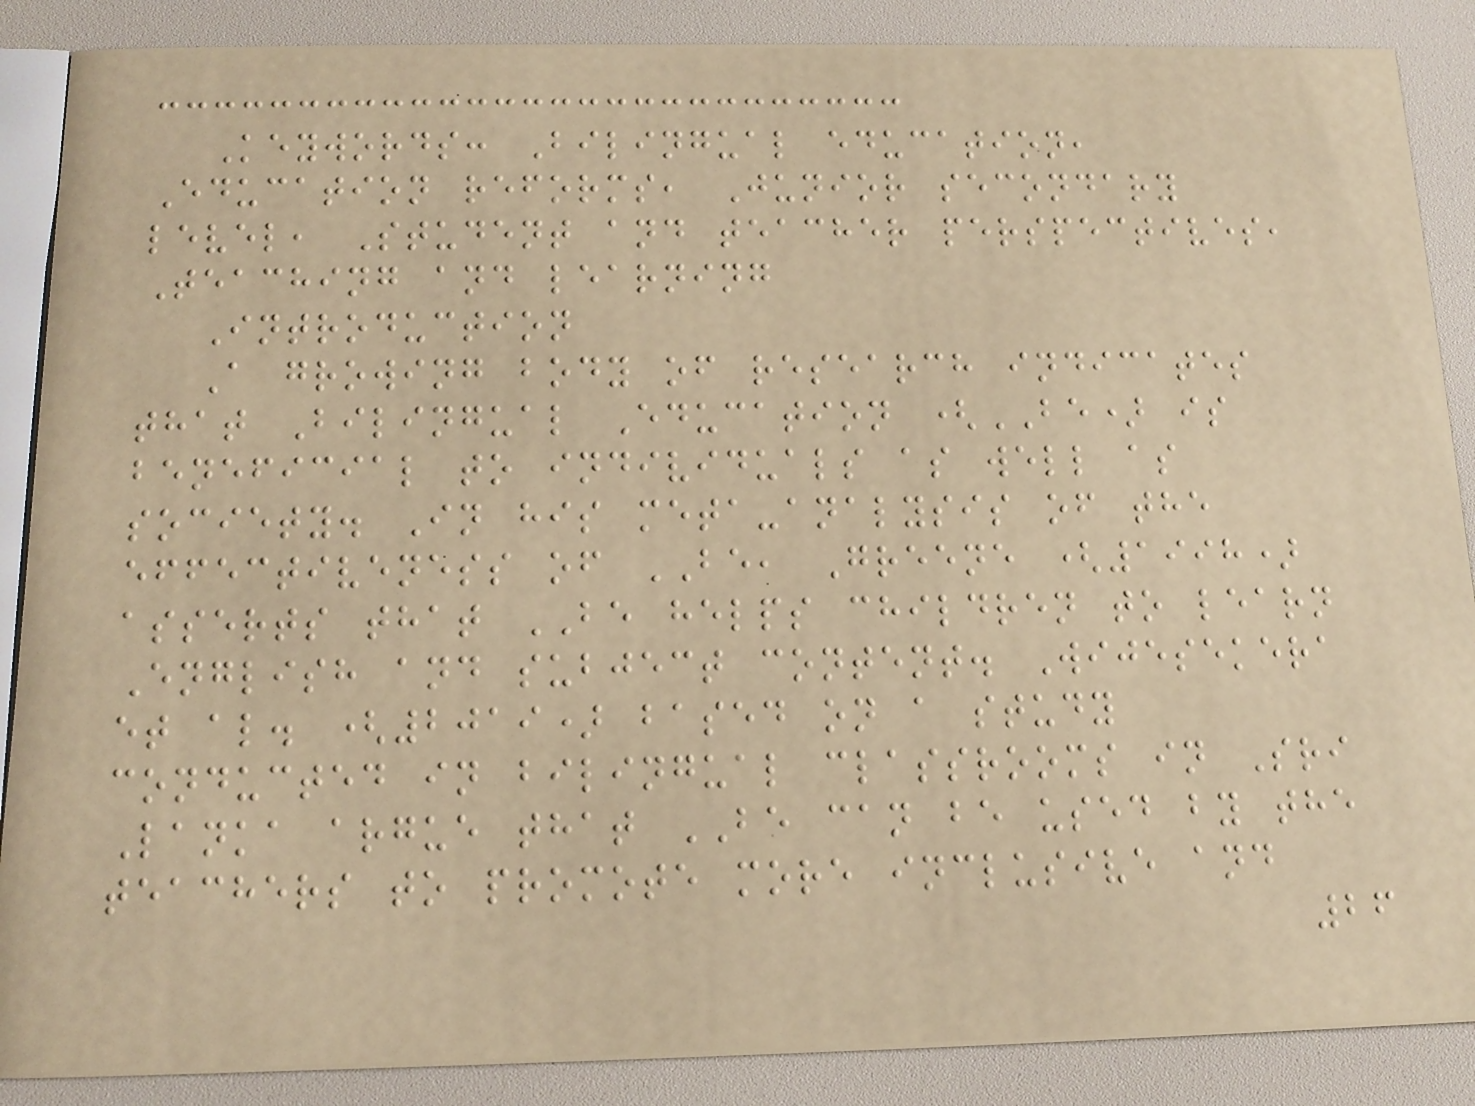Keywords: Bilingual education,
Education reforms, Junior secondary
level, Student and teacher perspectives,
Teaching and learning
Introduction
A growing body of research indicates
that Bilingual Education (BE) is
beneficial to individuals as well as
society. In his meta-analysis of the
effectiveness of BE, Greene (1998)
asserts that BE helps children to learn
English and subject content. Wijesekera
et al. (2019) based on a study
conducted in bilingual classrooms in Sri
Lanka argue that BE can be used by the
teachers to promote more inclusive and
26
